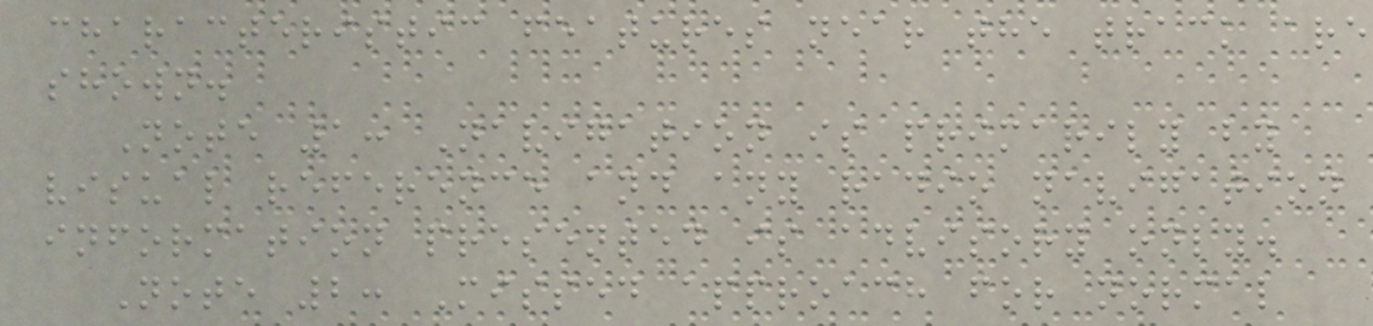characteristic features near the track are
shown.
Note 1: Navigation is primarily by
visual reference and any radio navigation
information presented is advisory only.
Note 2: Missed approach for normal
